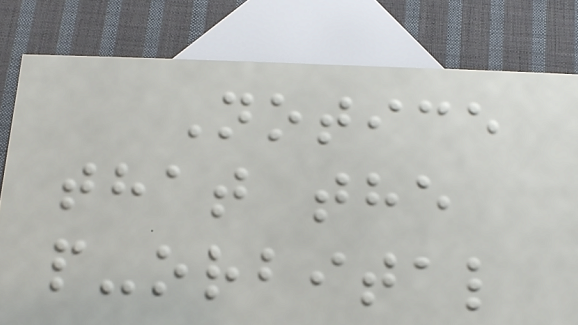Notice
that the
p-orbital
